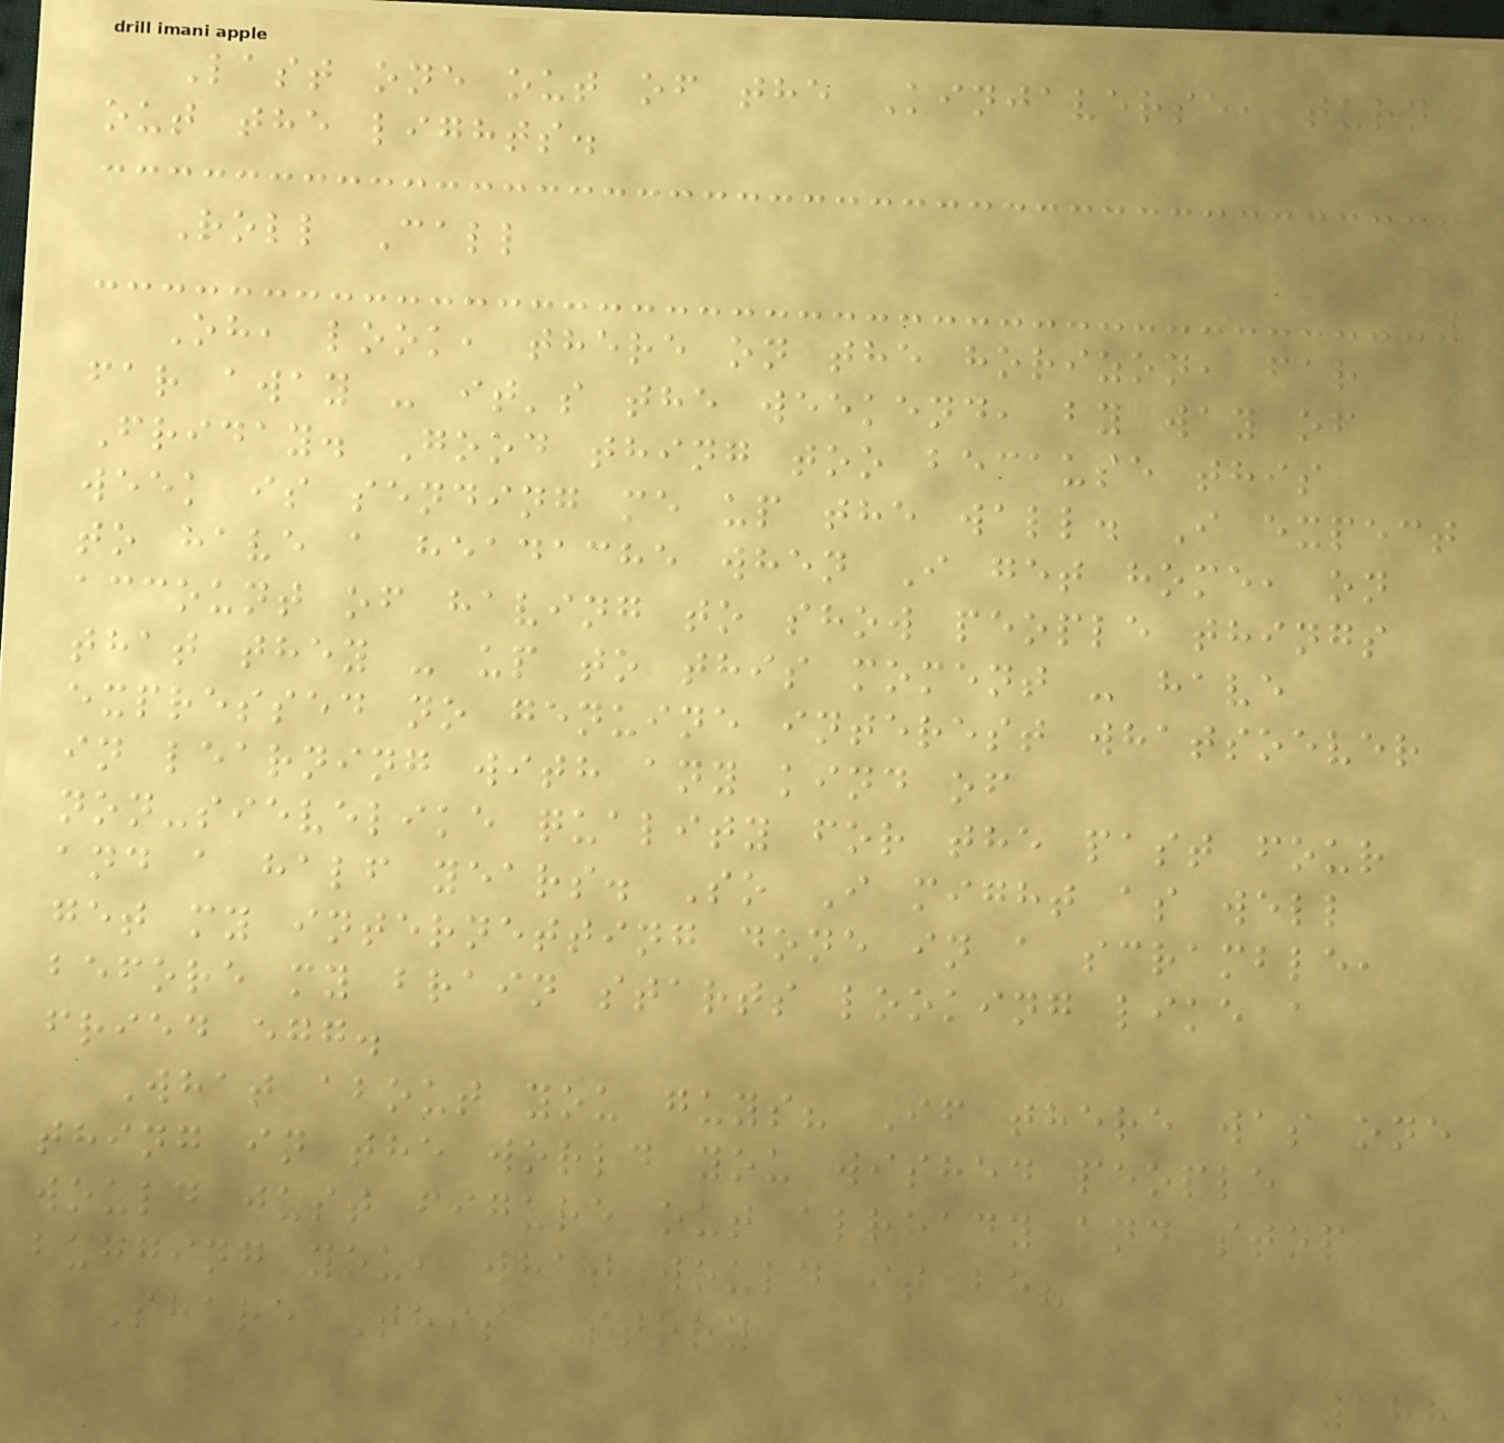Last one out of the Kinjaverse, turn
out the lights.
Roll Call
Oh, look, there on the horizon, far
far away - it's the weekend, by way of
Friday. Good thing too because this
week is sending me up the wall. I expect
to have a headache when I get home, on
account of having to show people things
that they - up to this moment - have
expressed no genuine interest whatsoever
in learning with any kind of
non-sievelike quality for the past four
and a half years. So I might as well
get my internetting done in a scramble,
before my brain starts looking like a
fried egg.
What about you guys? If there was one
thing in the world you wished people
would just figure out already and stop
bugging you, what would it be?
Share This Story
188
